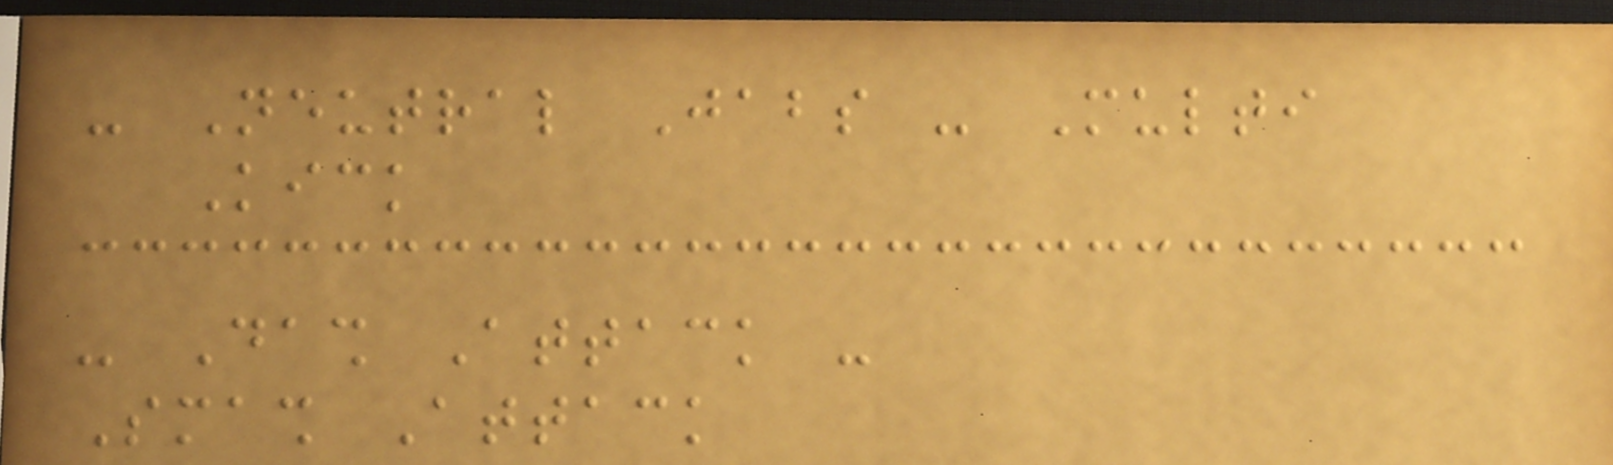- Neutral Jabs - Multi
Kick
- Dash Attack -
Smash Attack
